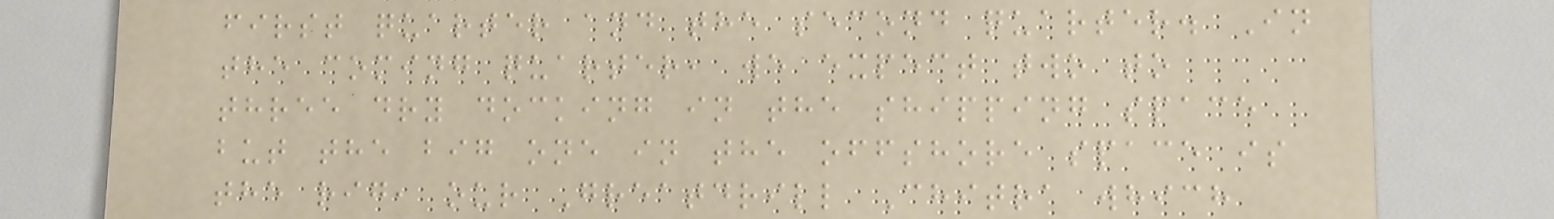first quarter and the second quarter. In
the coming quarter, we expect two to
three dry docking in the shipping space
but the big one in the offshore space is
the rig, our Greatdrill Chitra which
